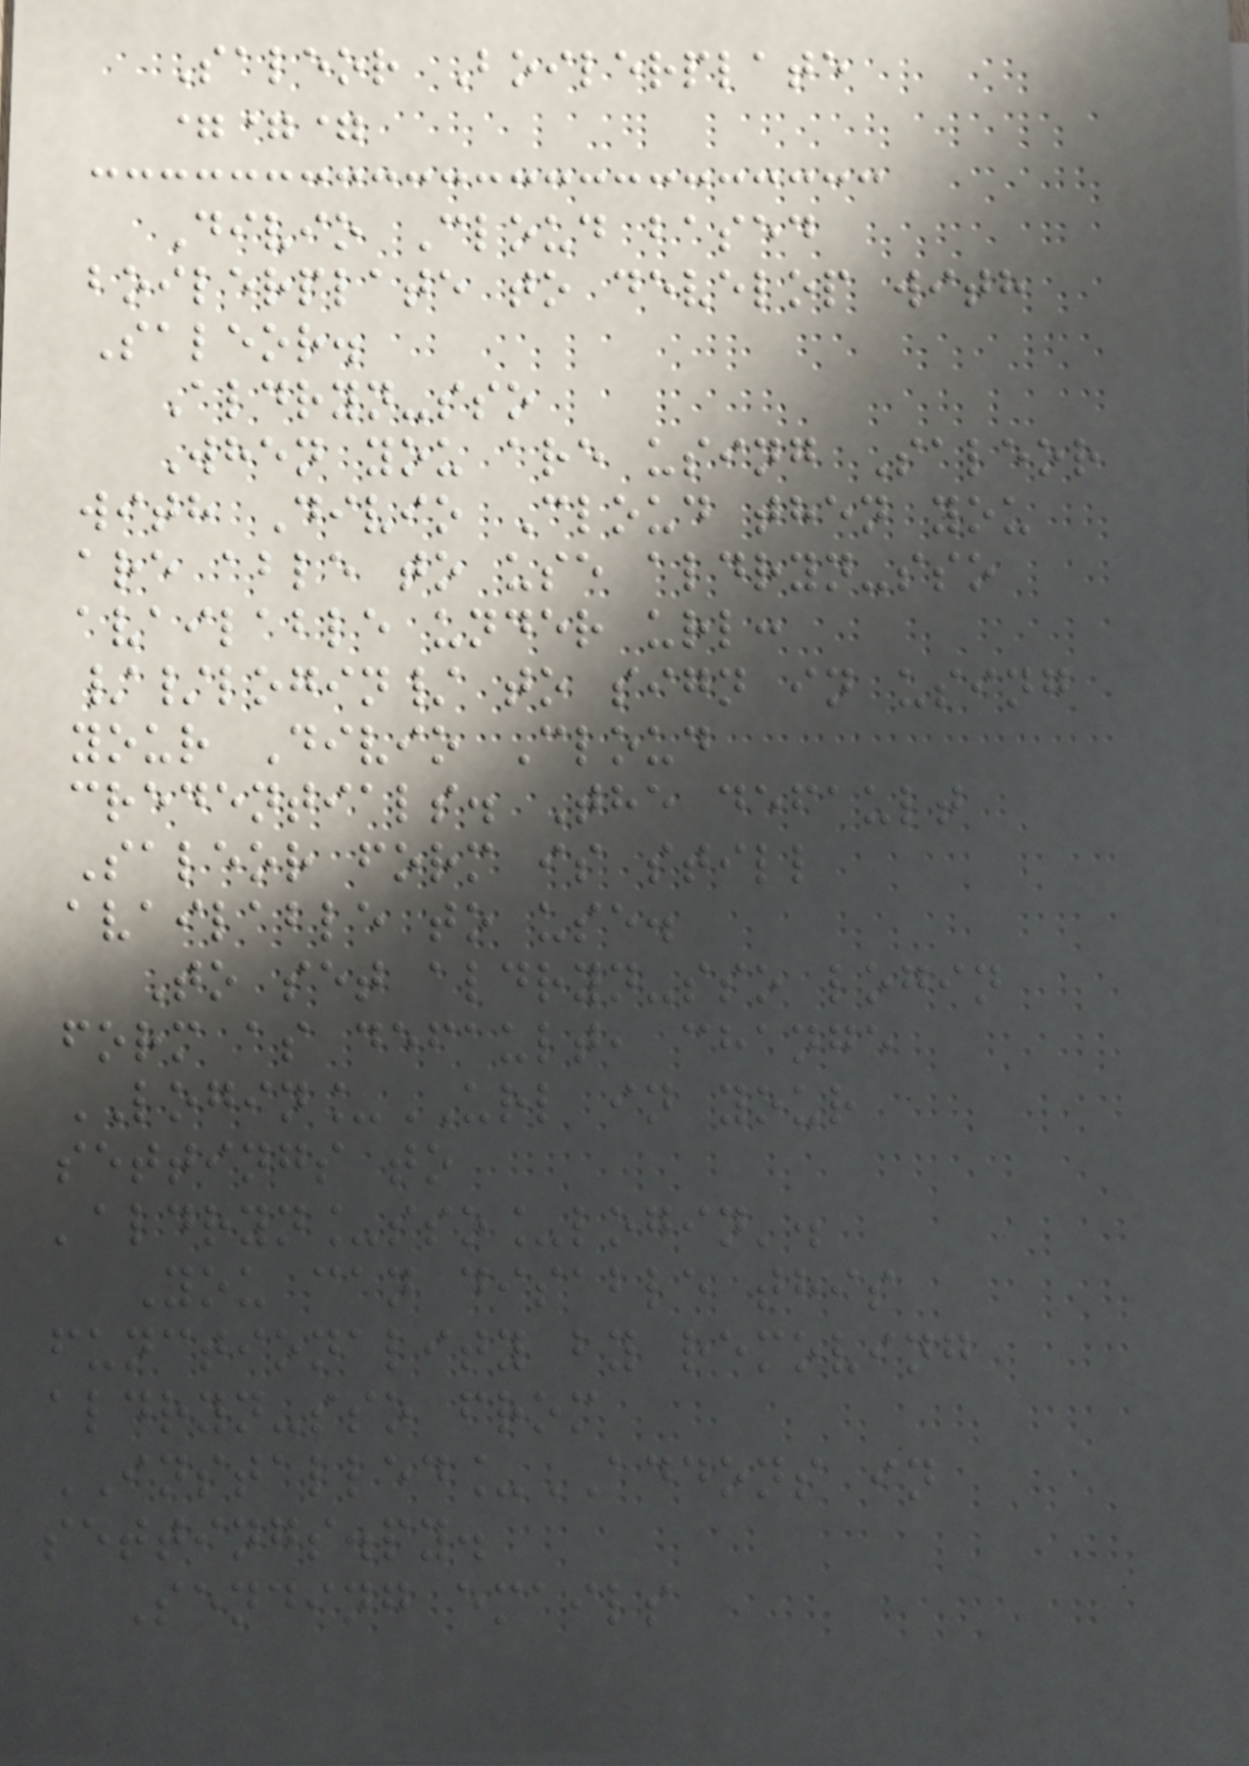Saleor Boilerplate
===
Divio Cloud based
boilerplate to develop with
Saleor.
Aldryn-sso
When you are using Saleor
with Divio Cloud then you
are able to use aldryn-sso
available under url:
//login/ to sign in using
your Divio Cloud
credentials. The default
Saleor form is still
available to use.
To set aldryn-sso login
form as default, change
LOGIN_URL in your
settings to
'aldryn_sso_login'.
You can disable this
functionality by removing
aldryn-sso from
INSTALLED_ADDONS in
settings.py.
Sending emails
